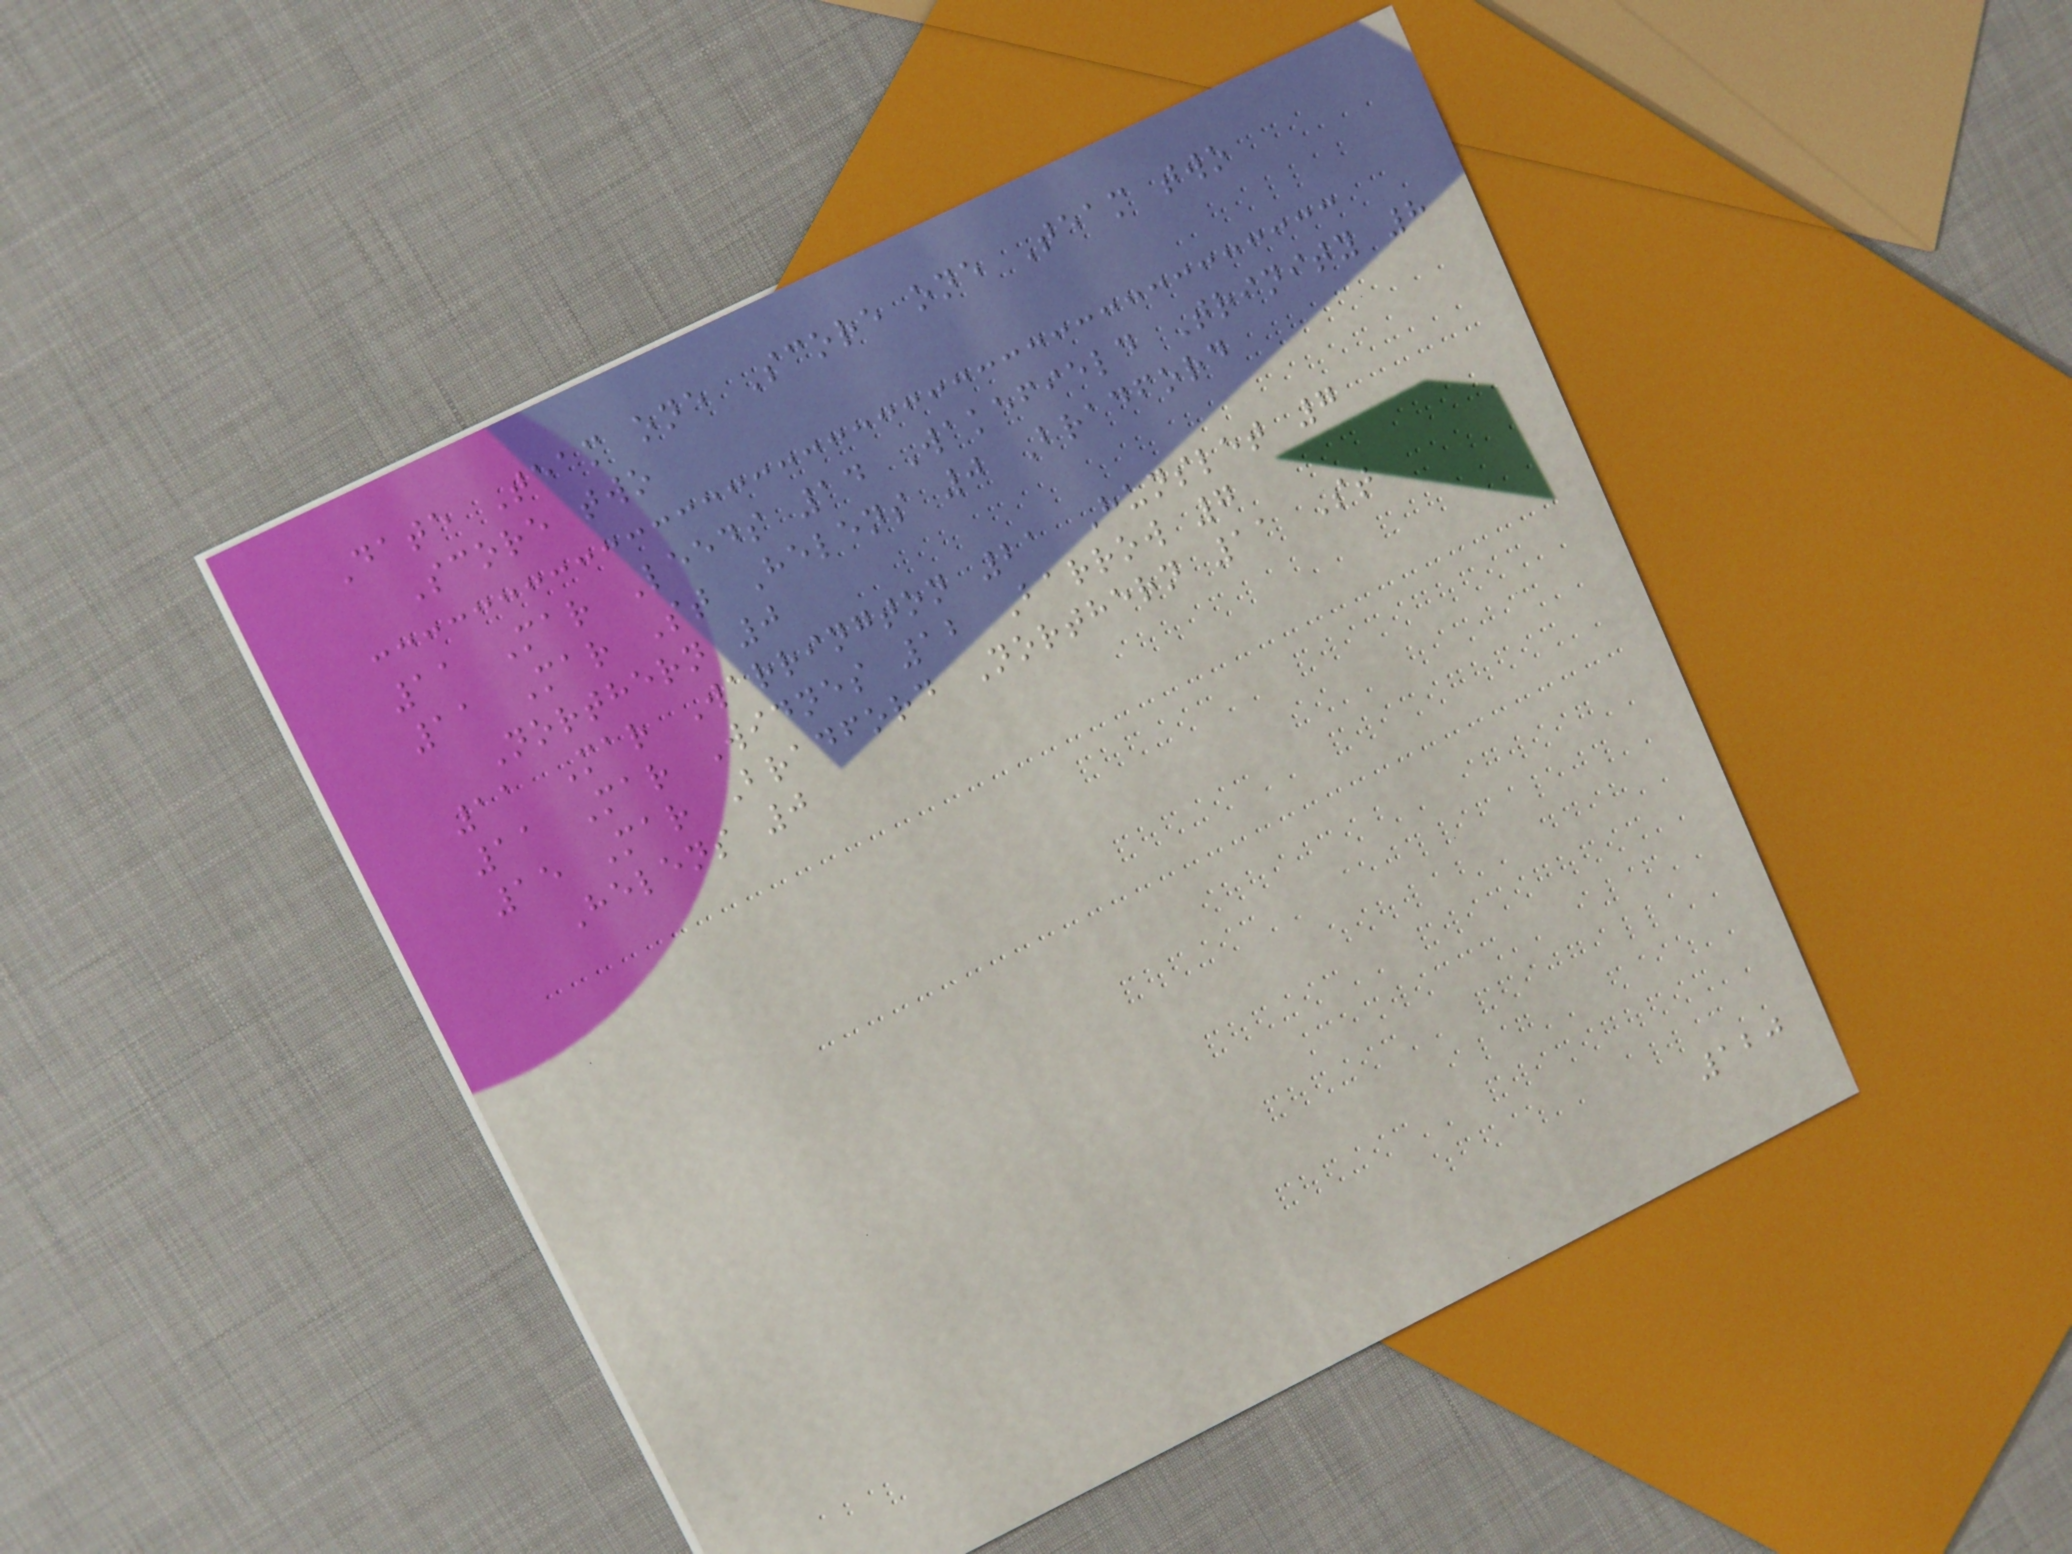Date Team one Score one Team two
Score two
11 Mar Leeds 14 Wakefield Trinity 8
11 Mar St Helens 0 Bradford
Northern 0
11 Mar Warrington 21 Hunslet 7
11 Mar Widnes 12 Barrow 7
15 Mar Bradford Northern 11 St
Helens 0
120
